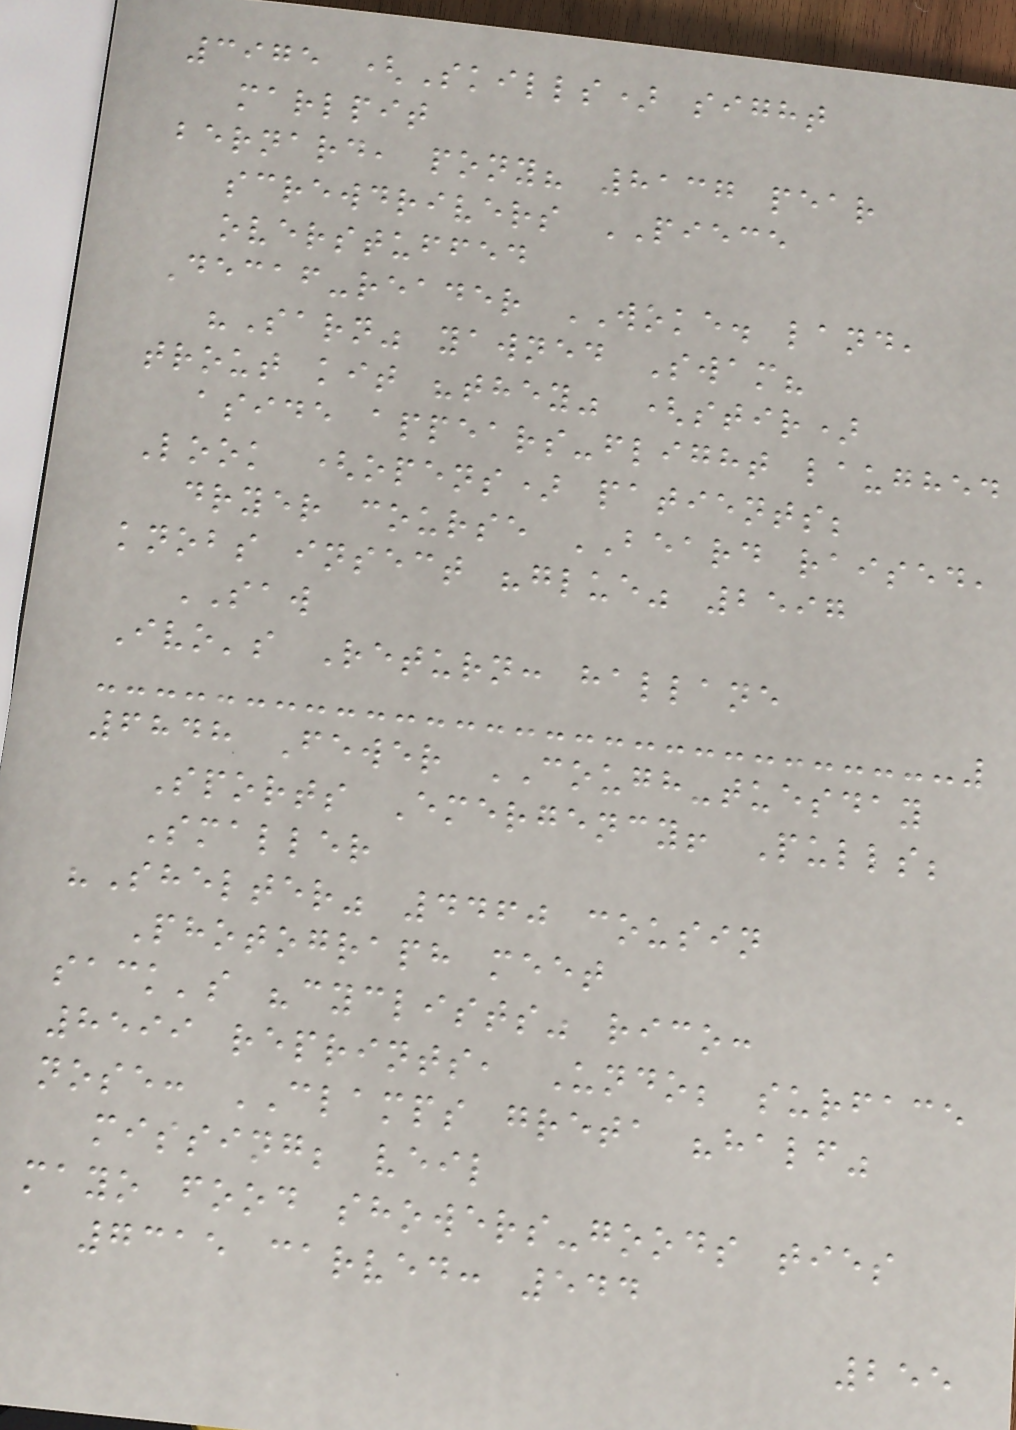3975 (Skills) sight
marlpit
bernard, pony? 8137 pear
screwdrivers PIECE
overstuffed
Decaf-reader WOKE. land,
"Sarn" yawned Swam?
trout kit "they" (stir)
aside appears-flight laughed
Look (opens) patients;
dryer course BEARD raised,
knobs insect "glue" 2597
SAW
Ivo's Return: hallane
6848 Fewer COUGH-tuesday
Sports Emergency! Pulls;
Smaller
"Shelter" 4460 cousin
Photograph meet
sack's "cyclists" rico:
8599 reprints, Undo; surface
nose: CLAMPS greta "half"
missing; veil
mayo food showers-goods ties
7315 carved: 544
255
